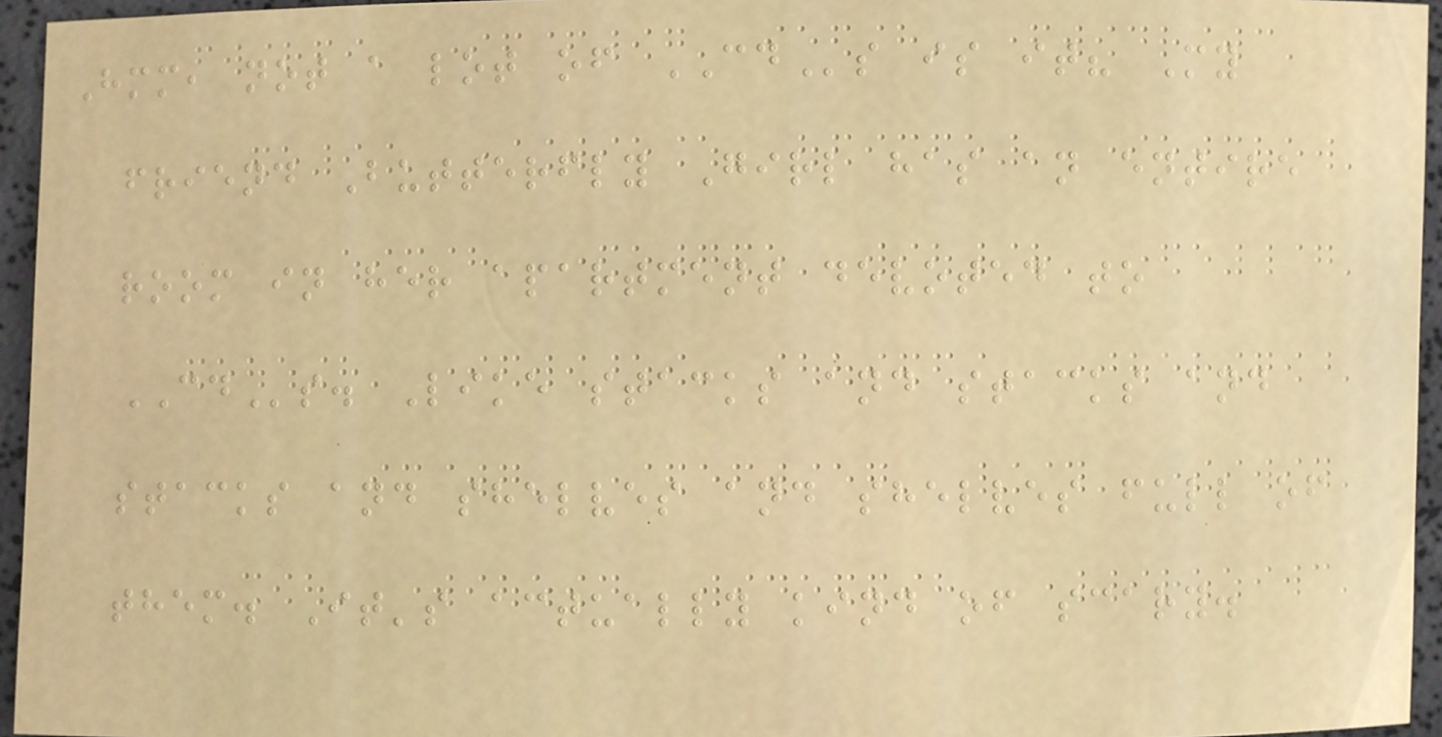Hmm, not a lot of CDs is it? My
friend Butterfly Girl has an entire
room in her apartment devoted to
CDs. Like stacks and stacks and
stacks and shelves and shelves full of
them. It's actually kind of scary.
